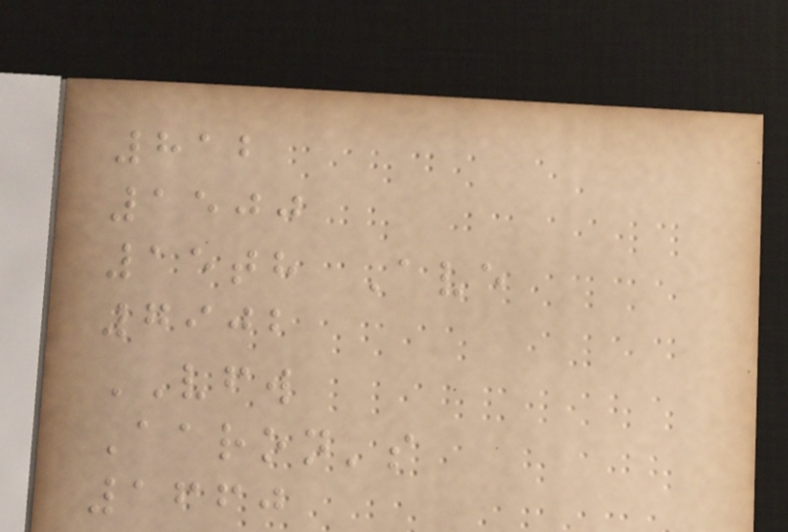812
1500
15th Ave
7902
VFW
Aaron's
1660
